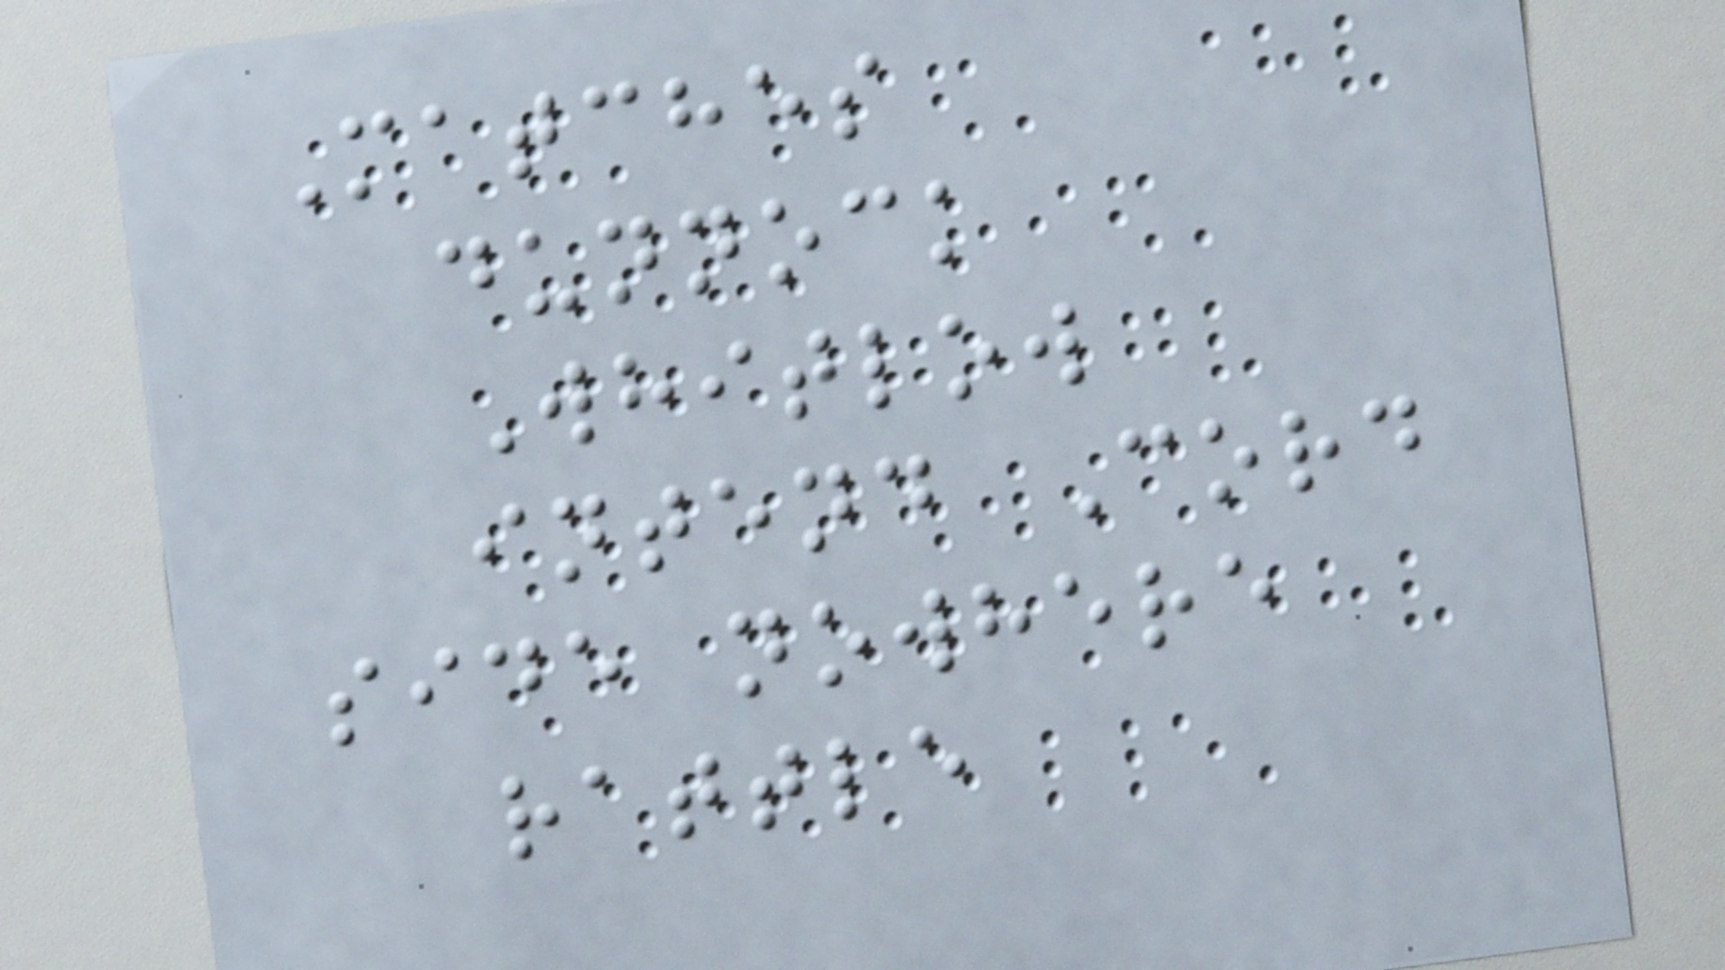Matches
dunnock
Whitlow
intend Cord
side nowhere
rattle
